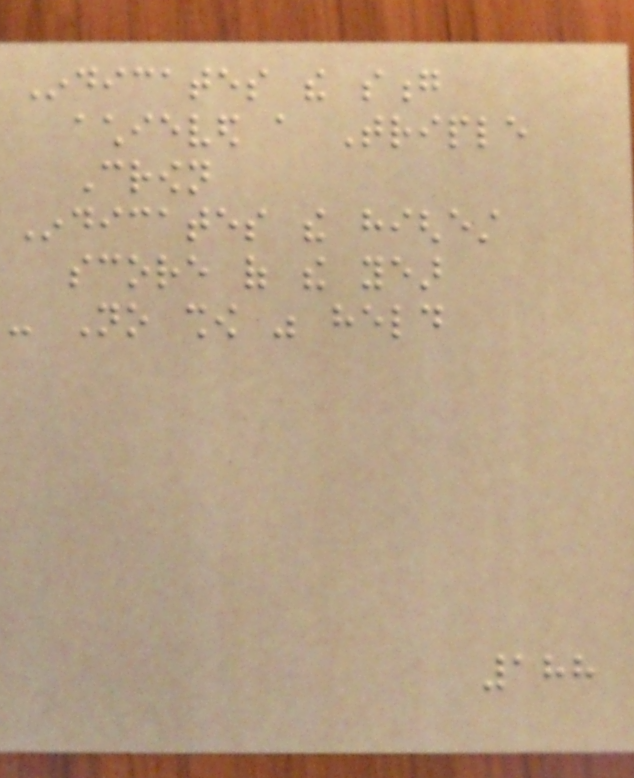Indicates the song
achieved a Triple
Crown
Indicates the highest
score of the year
- No show was held
188
